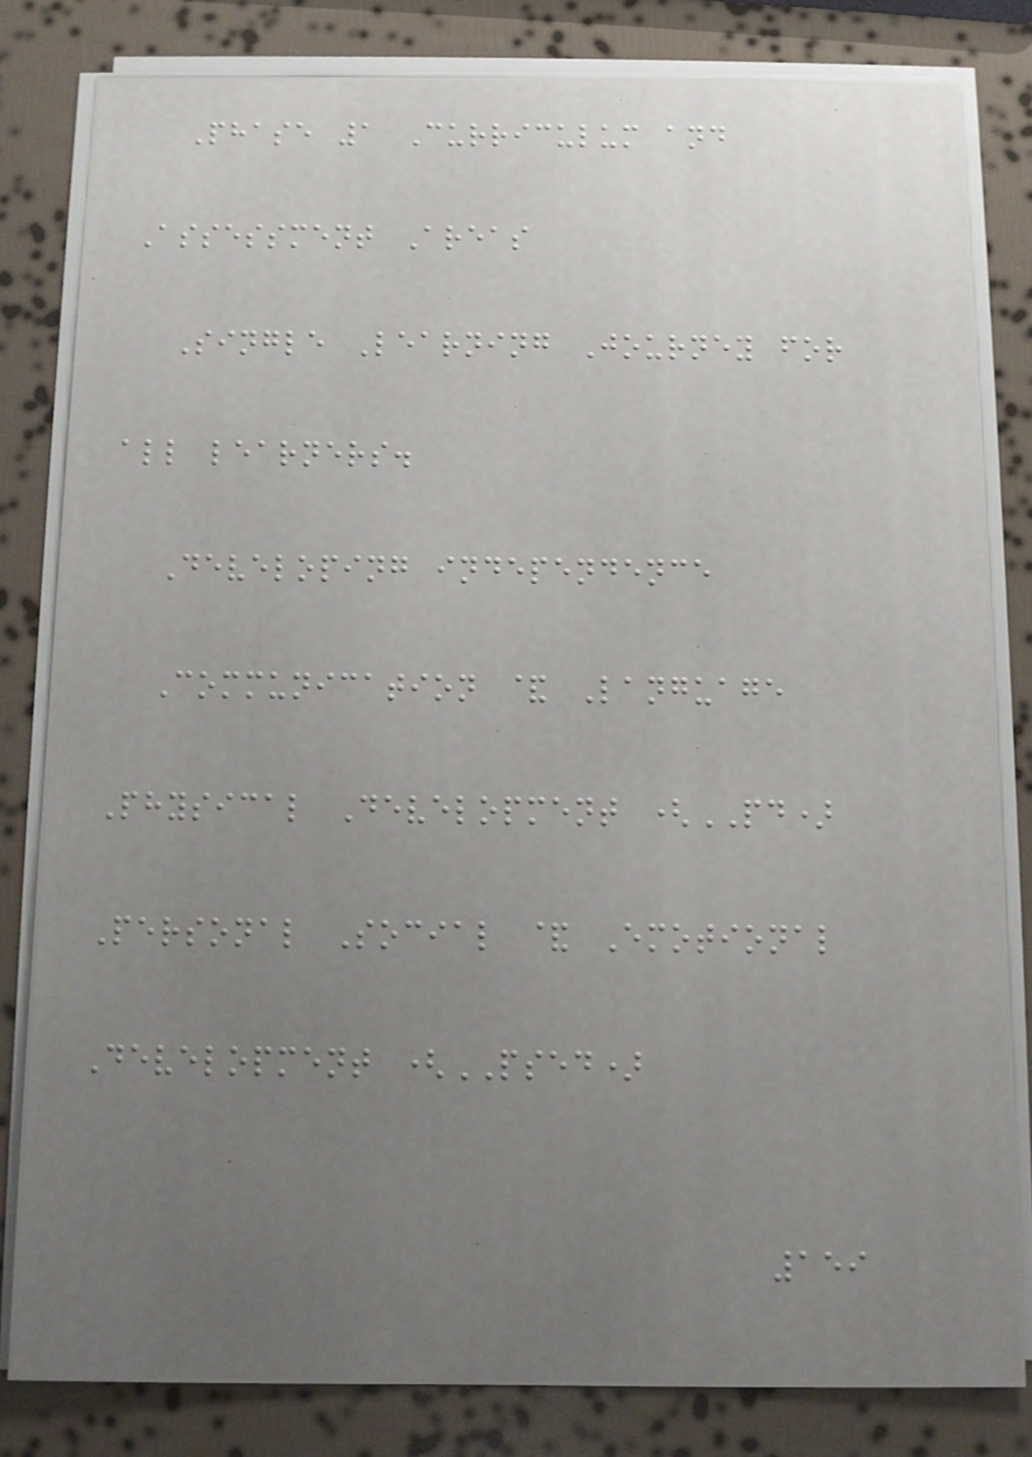Phase 1 Curriculum and
Assessment Areas
Single Learning Journey for
all learners.
Developing independence
Communication & Language
Physical Development (PD)
Personal Social & Emotional
Development (PSED)
159
